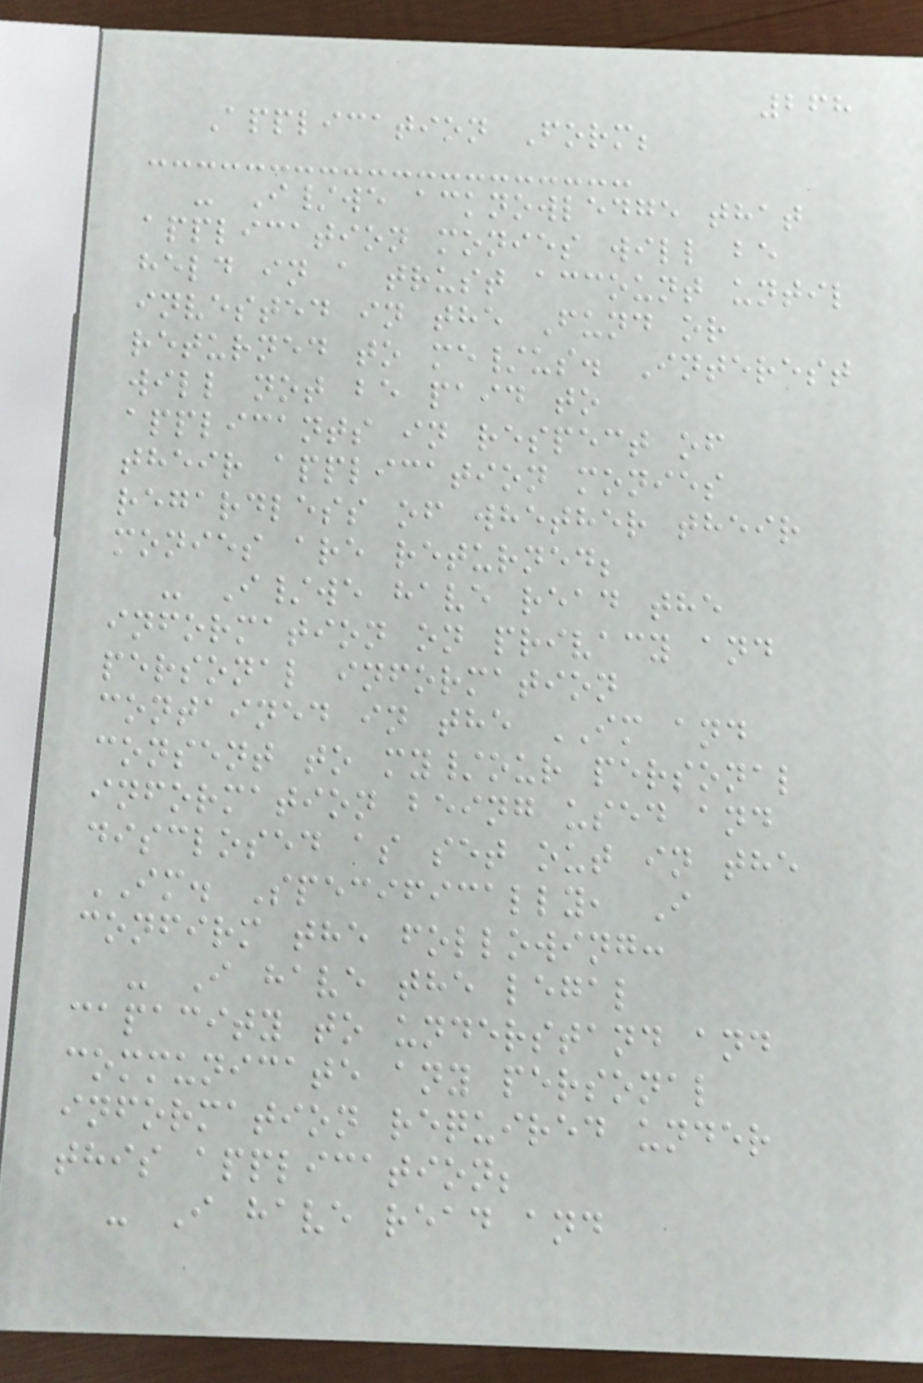268
Application Form;
- I/we acknowledge that
application monies will be
held in a trust account until
invested in the Fund or
returned to me/us. Interest
will not be paid to
applicants in respect of
their application monies
regardless of whether their
monies are returned;
- I/we have read the
information on privacy and
personal information
contained in the IM and
consent to my/our personal
information being used and
disclosed as set out in the
IM. Specifically, I
confirm the following:
- I have the legal
capacity to understand and
communicate any personal
information required under
this application;
- I have read and
